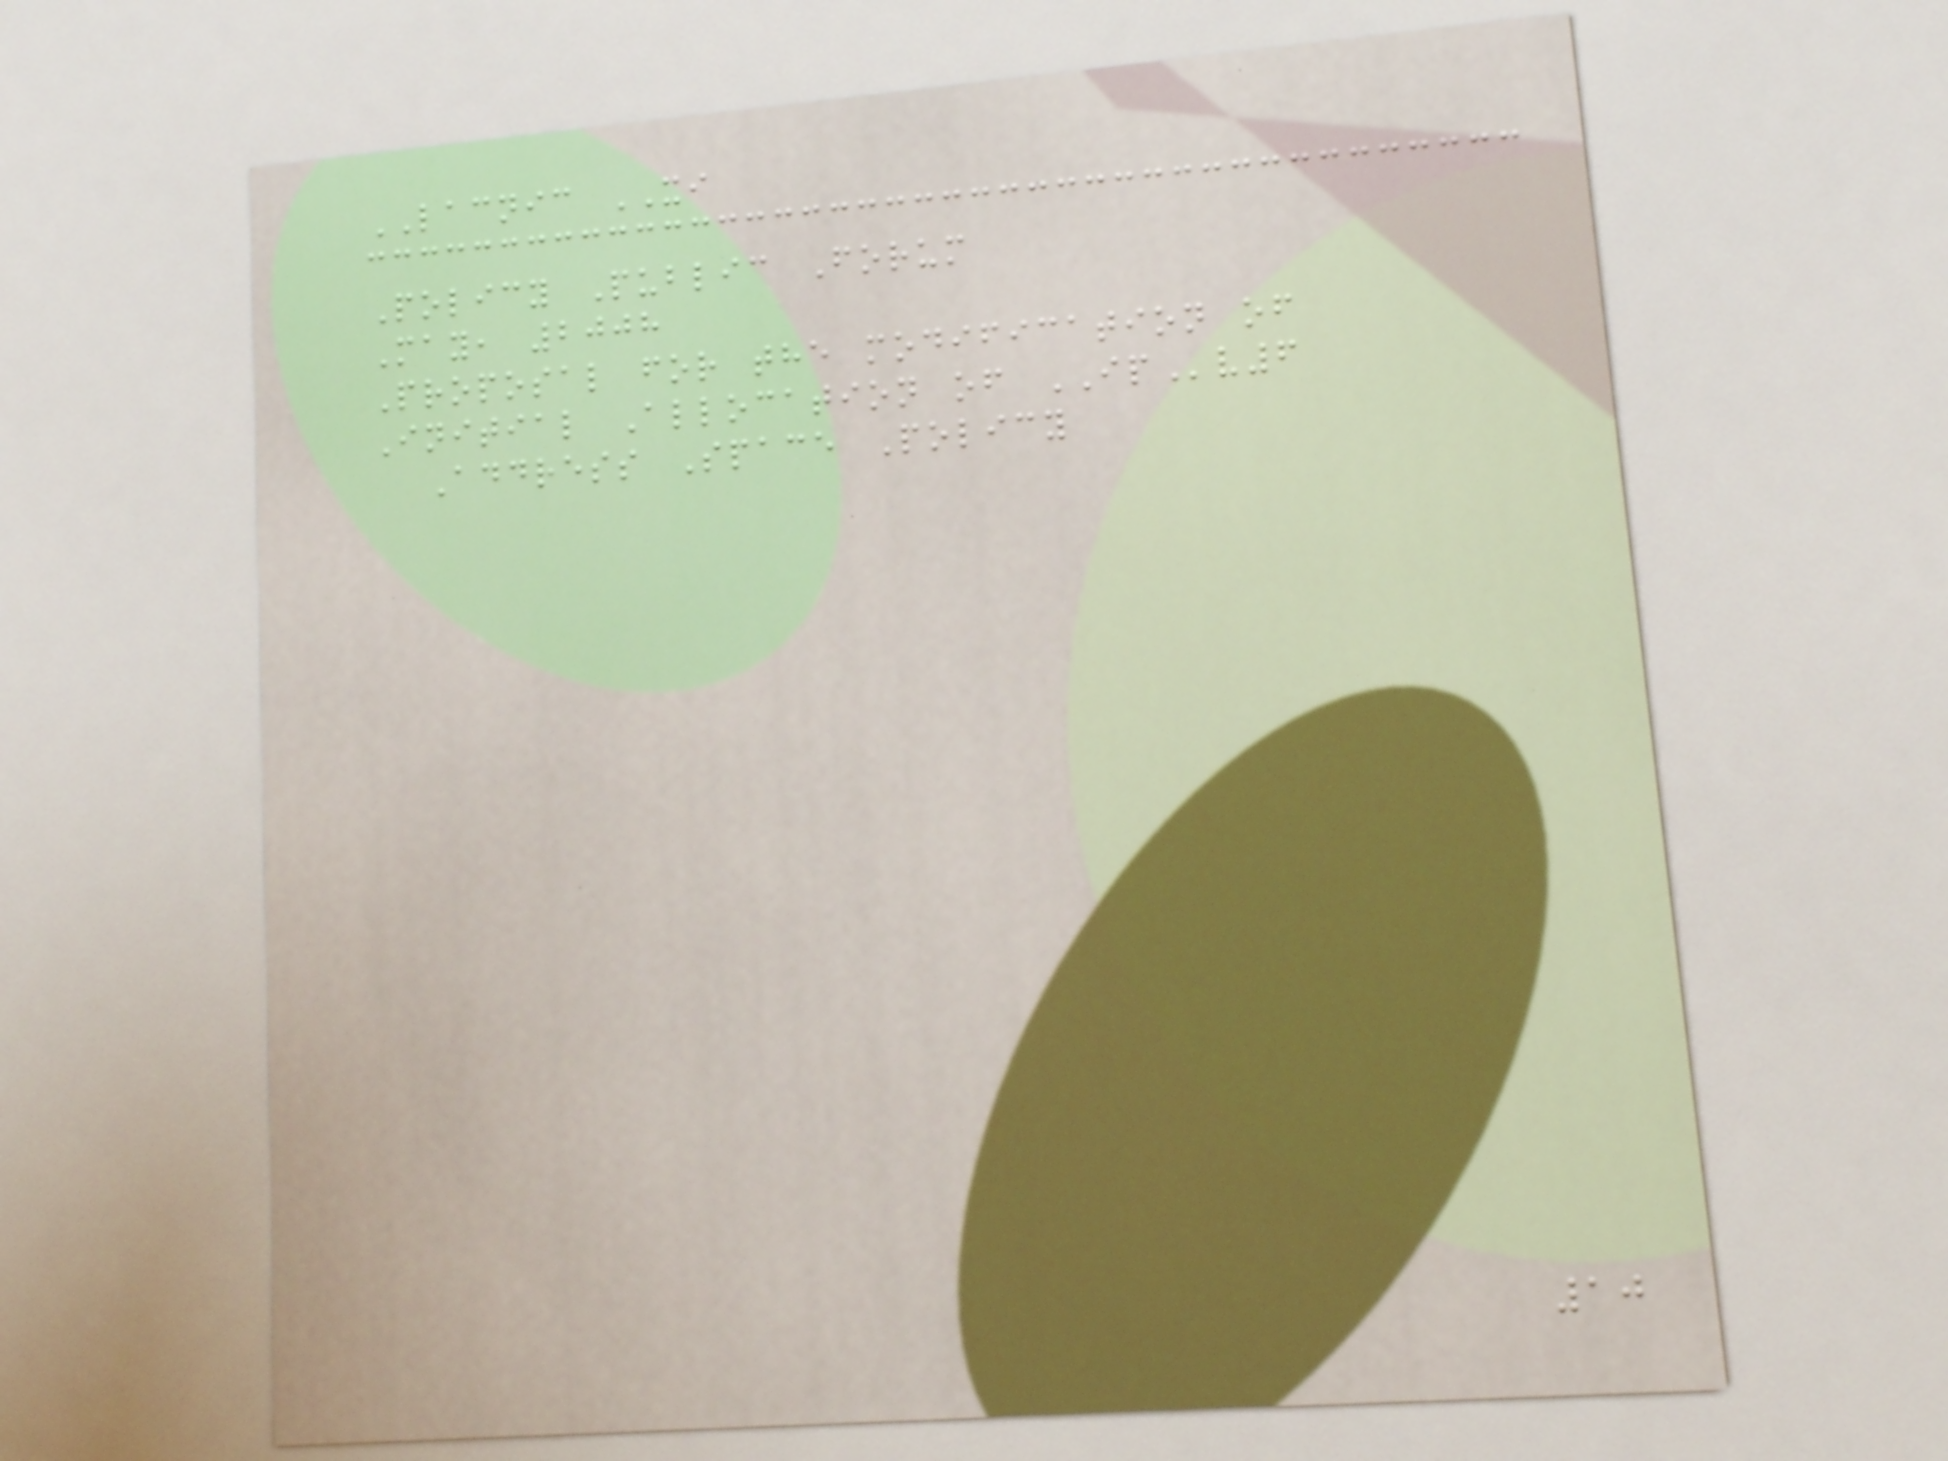LACNIC XI
Policy Public Forum
May, 2008
Proposal for the modification of
Initial Allocation of IPv6
Address Space Policy
10
